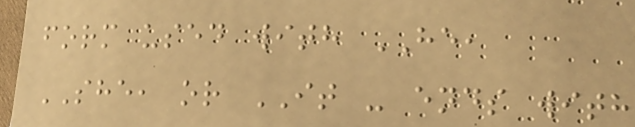form used with HE,
SHE, or IT - ends with
